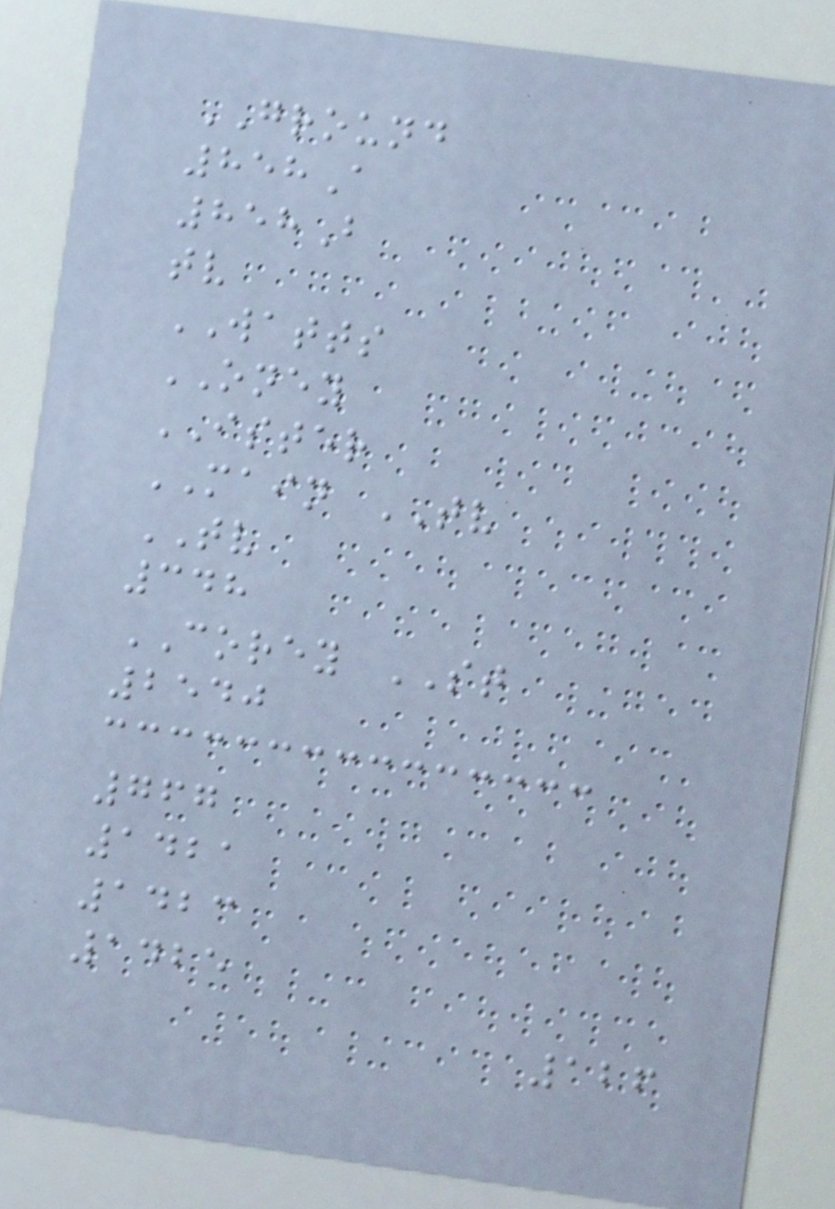GROUND
858A
858B
tv
WATTS
ONEY
ISTER
MAIN TV
TV
348
COREY ST
2540
767
1421
1423
1425
126
